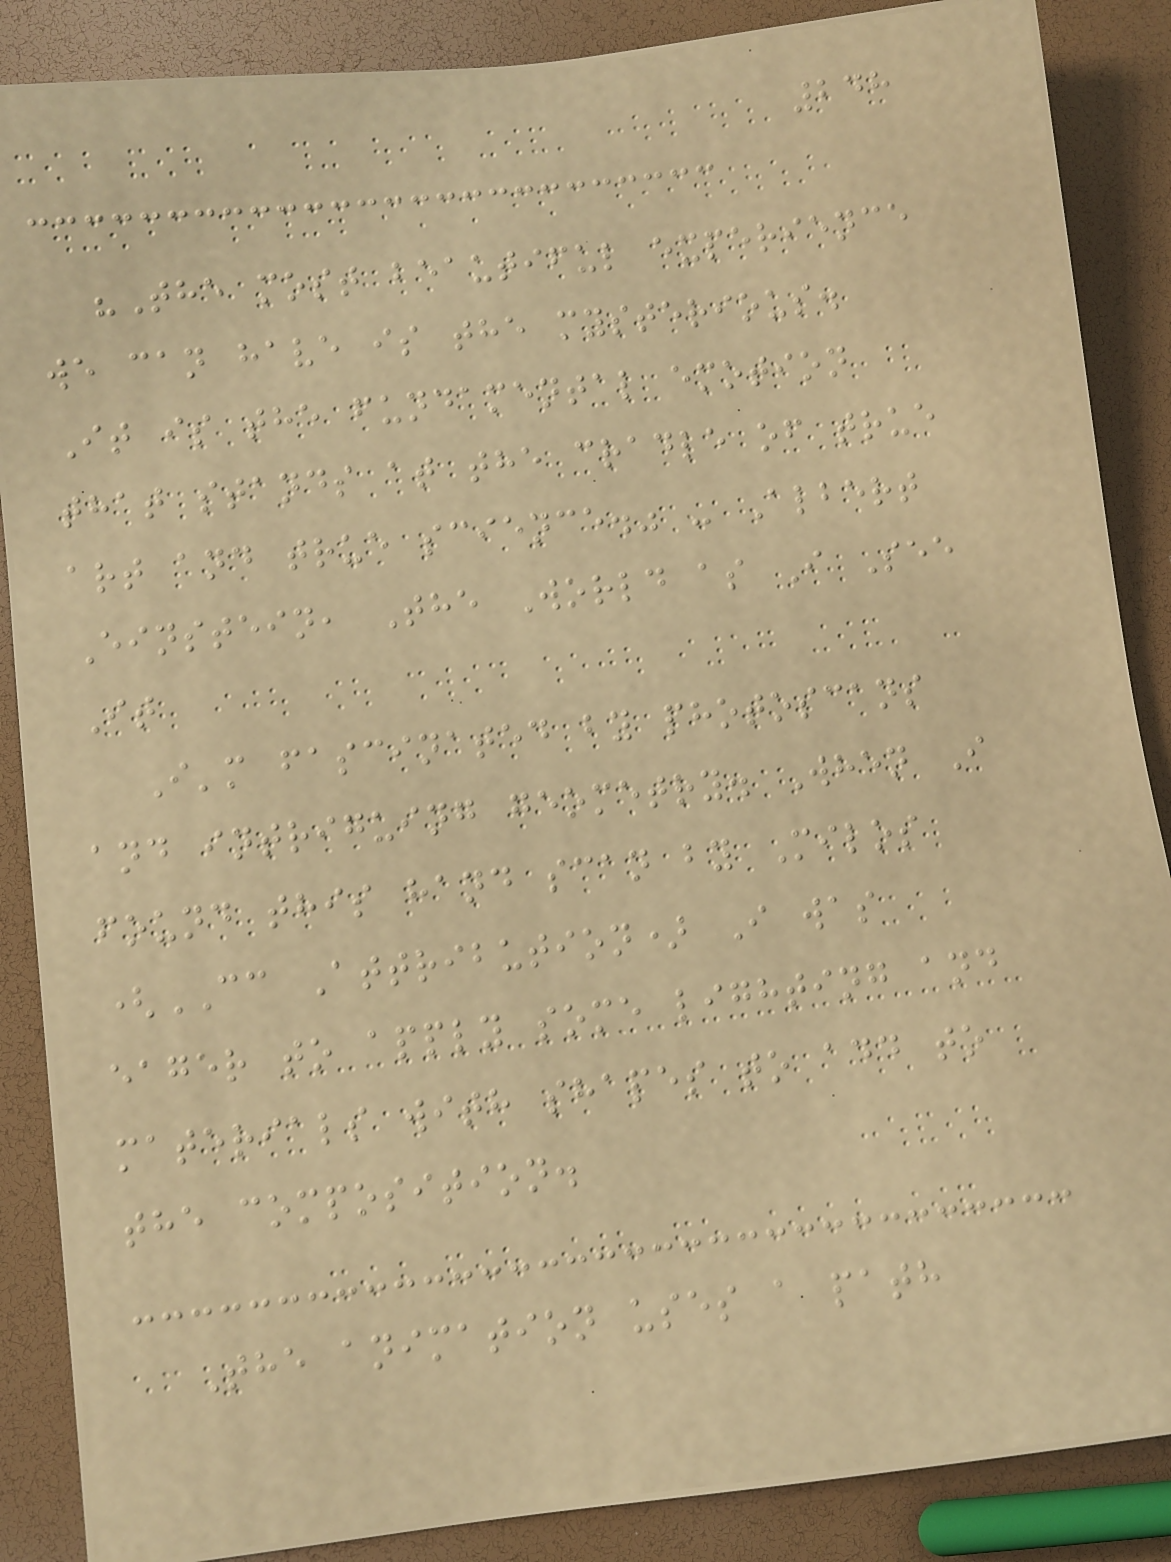248
"The most beautiful experience
we can have is the mysterious.
It is the fundamental emotion
that stands at the cradle of true
art and true science." - Albert
Einstein, The World as I See
It
I'm fascinated by photoscans
and intriguing geometry. When I
found this hand scan by Milos
(CC Attribution) I was
eager to apply some lighting and
materials with shapes to add to
the composition.
The animation uses a path
